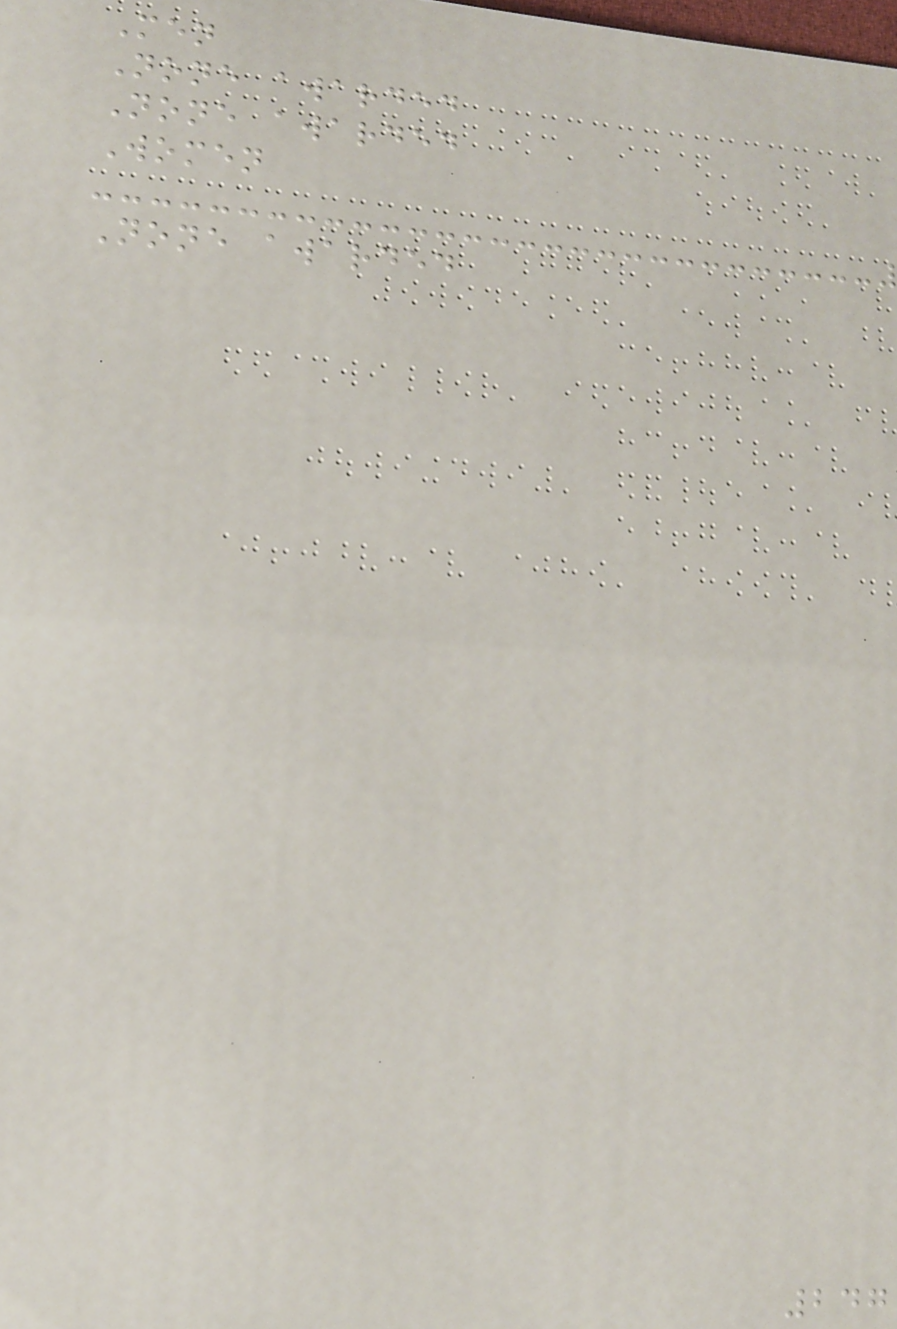Men
None awarded
None awarded
Women
None awarded
247
